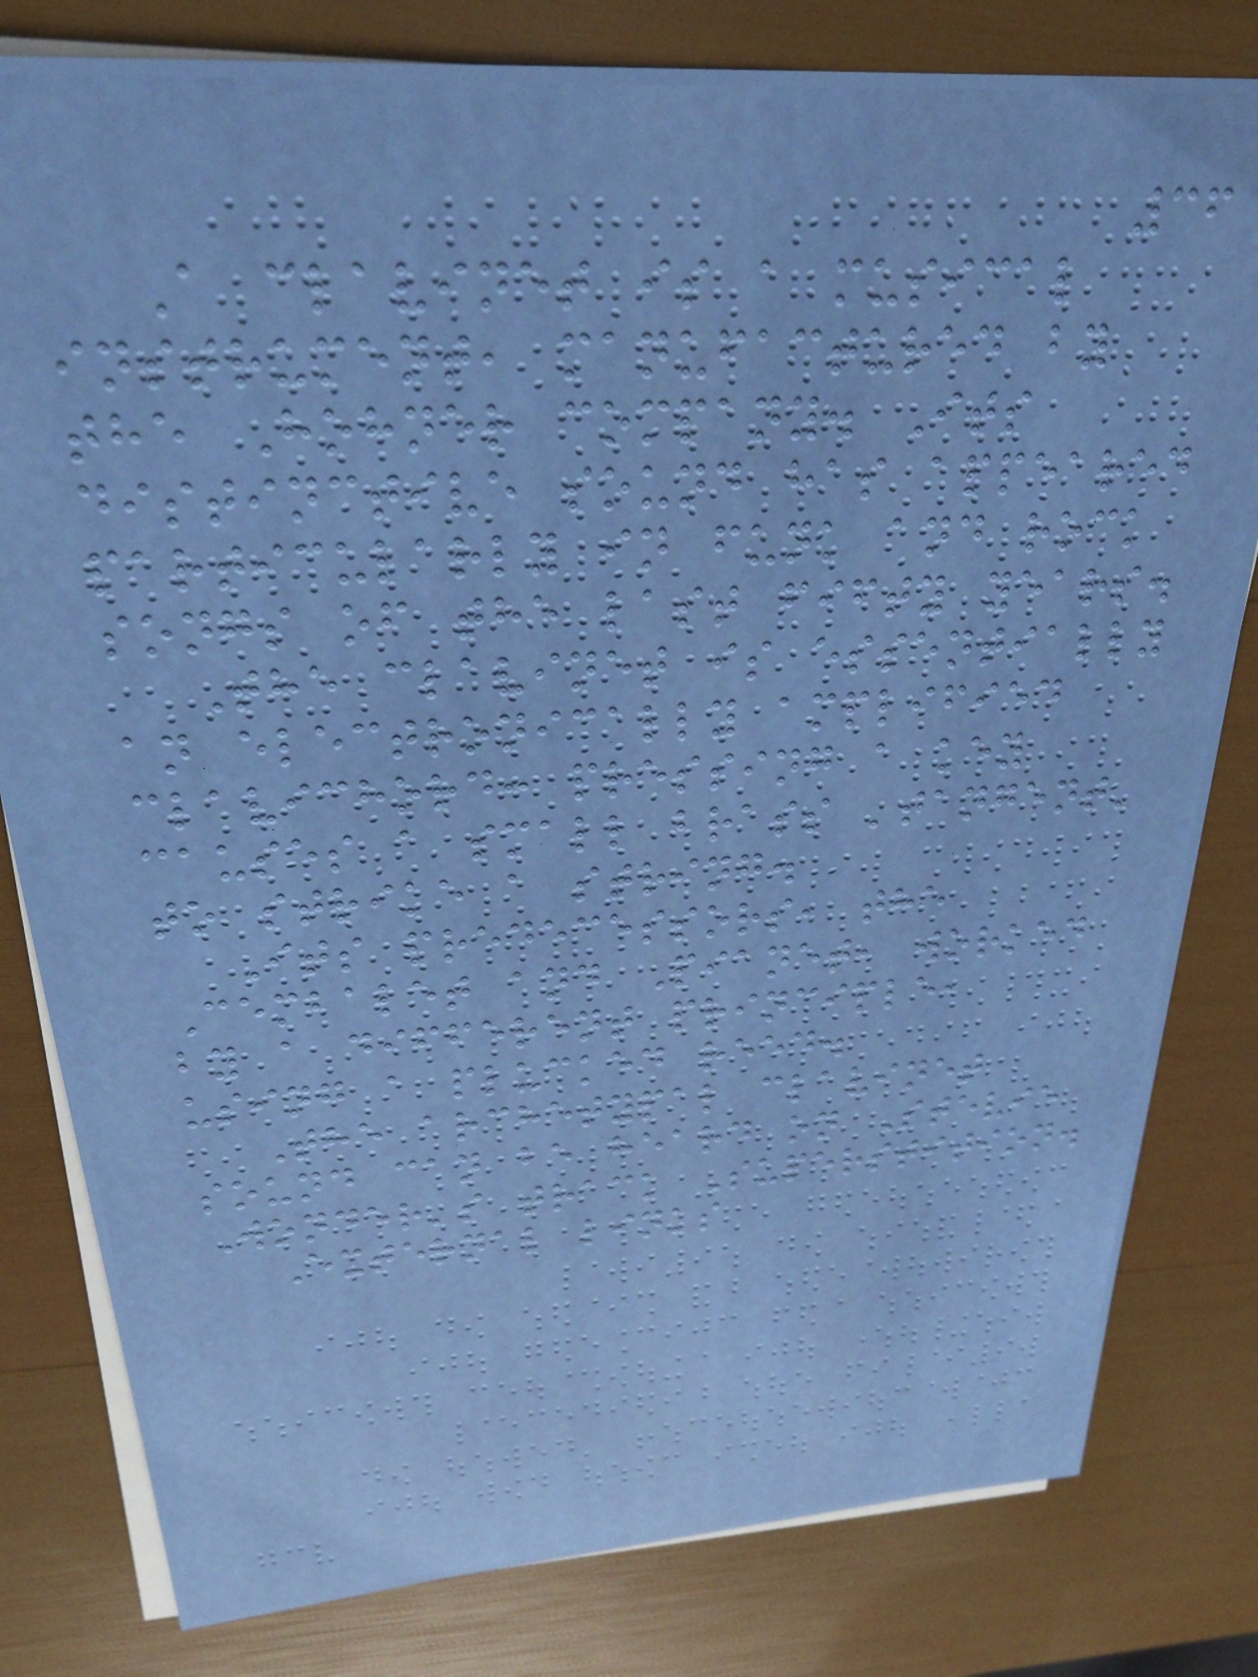36
A clavinet is a musical
instrument, manufactured by
the Hohner company. Its
distinctive sound has appeared
particularly in funk and rock
songs of the last fifty years.
The clavinet is essentially
an electronically amplified
clavichord: pressing a key
causes a small brass 'tangent'
to strike a string.
Its predecessors, the
Cembalet and Pianet, worked
by a different principle,
using a plucked reed.
The archetypal clavinet
sound can be heard on Stevie
Wonder's track Superstition.
External links
